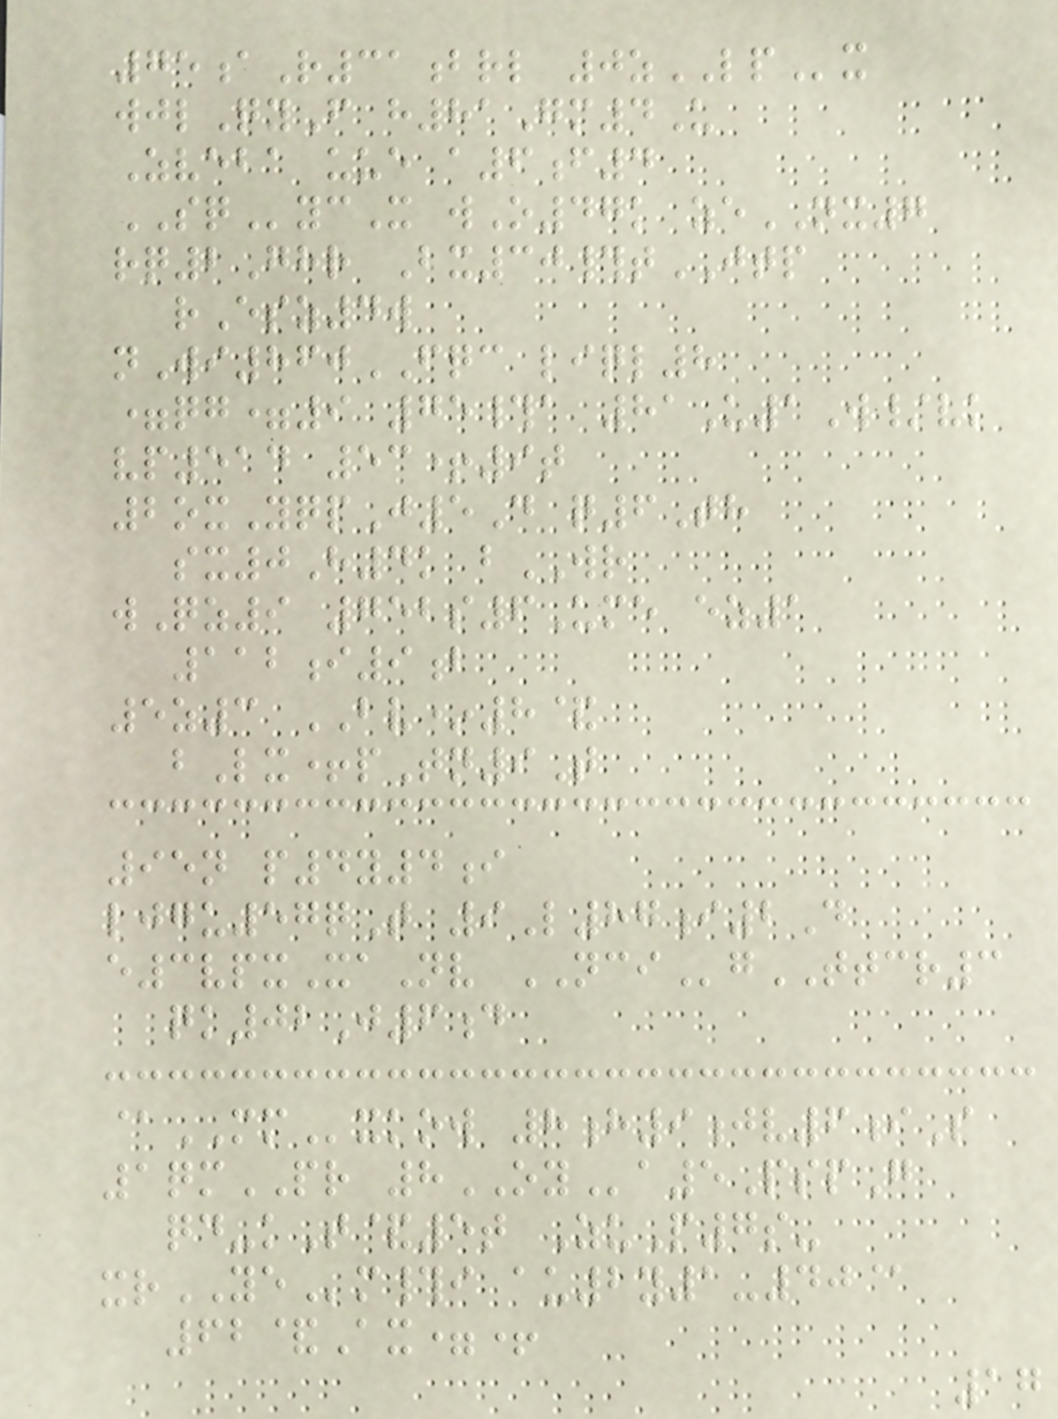75aR31brl 0zLPx
wjlQyF h81Gm4U
Zveba uue a6f4
SQycX wO47k zeNX7
rq2Ghr Bx30#tJTP
rEsz4w
nWi860FQC liql8
=qg=9 75#a 81U1W/vk
vp514 53+9t
2oxYqpJ5D q6Th
sx0H4k bWR
wQz9 752s6Ume ez1
112i9b
5z3 BV*8&
bLx+pTn9T
95n p4y4i
ljgu57qT 9L87i2D
e3vpxXaNv NCIgTTCR3
qk02J6d
@MMxkow 8h9jv6iS
1qmPR 8OYa5PspG
qd-kT&5t ZuP7s-
xrYEm#i au2y1-40@
62&Ax=+
17
